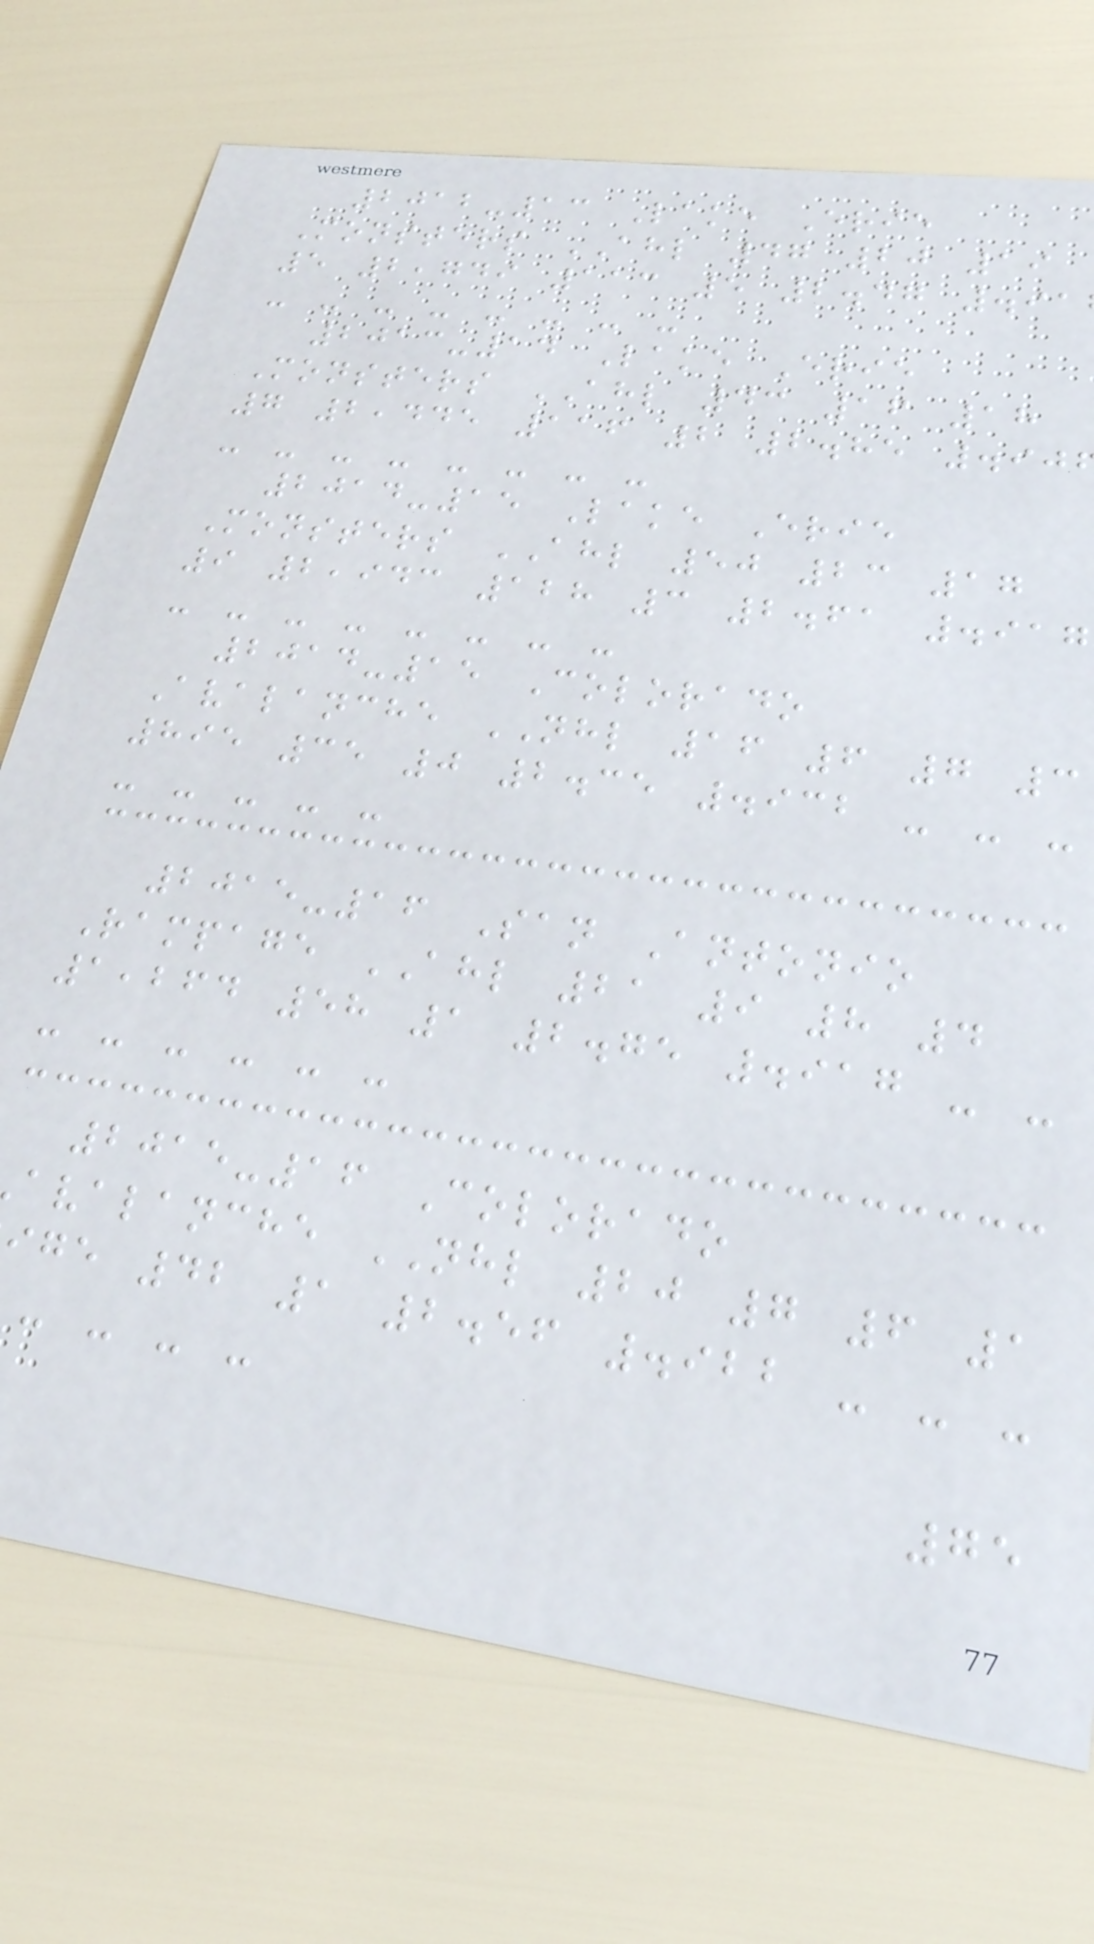2012-13 Lake Erie
Monsters AHL 47 20 19
5 2,749 113 5 2.47 .91
- - - - - - - -
2013-14 Lake Erie
Monsters AHL 43 16 18
7 2,445 116 2 2.85 .90
- - - - - - - -
2014-15 Lake Erie
Monsters AHL 50 23 17
9 2,943 128 3 2.61 .917
- - - - - - - -
2014-15 Colorado
Avalanche NHL 16 6 7 3
895 35 0 2.35 .932 - - -
- - - - -
2015-16 San Antonio
Rampage AHL 21 9 8 4
1,264 58 1 2.75 .917 - -
- - - - - -
2015-16 Colorado
avalanche NHL 20 7 6 1
ige 42 1 2.56 .922 - - -
- - - -
75
